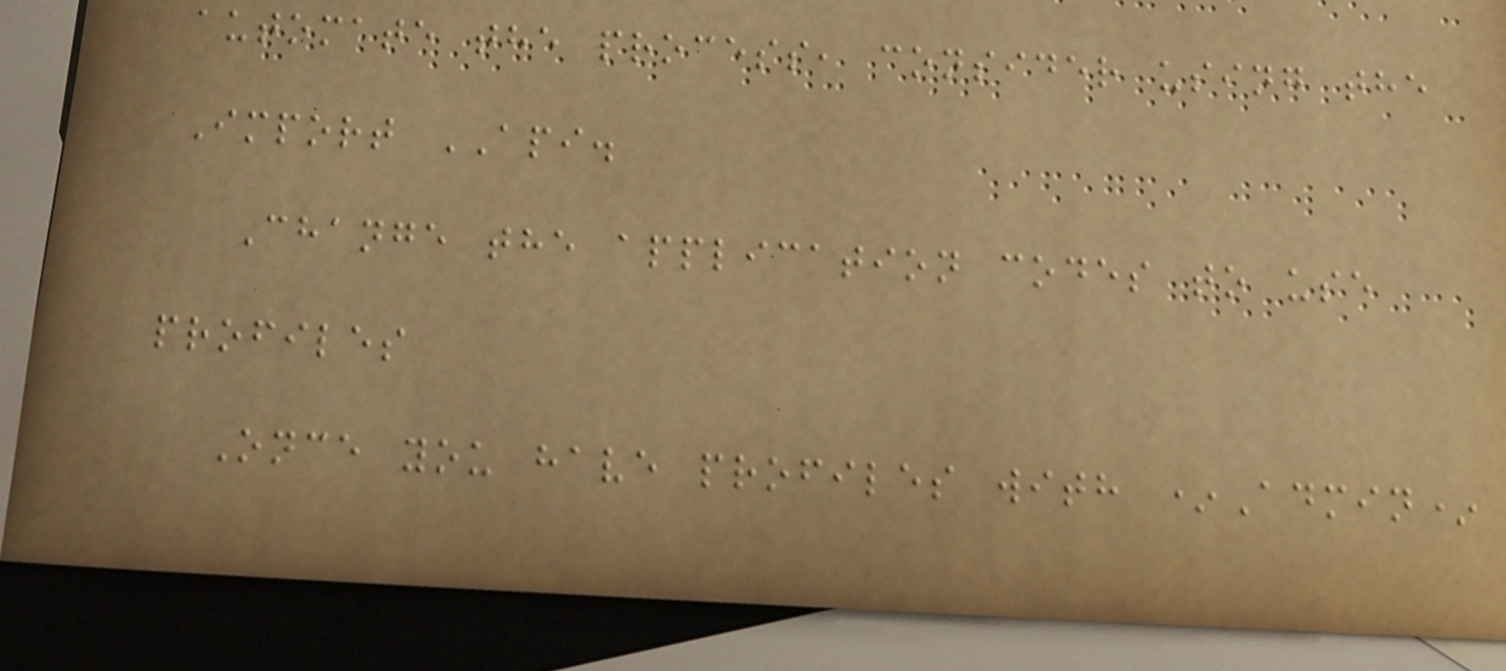automate the process, consider using the
Import API.
Change the application codes to use
profiles
Once you have profiles with *Admin*
